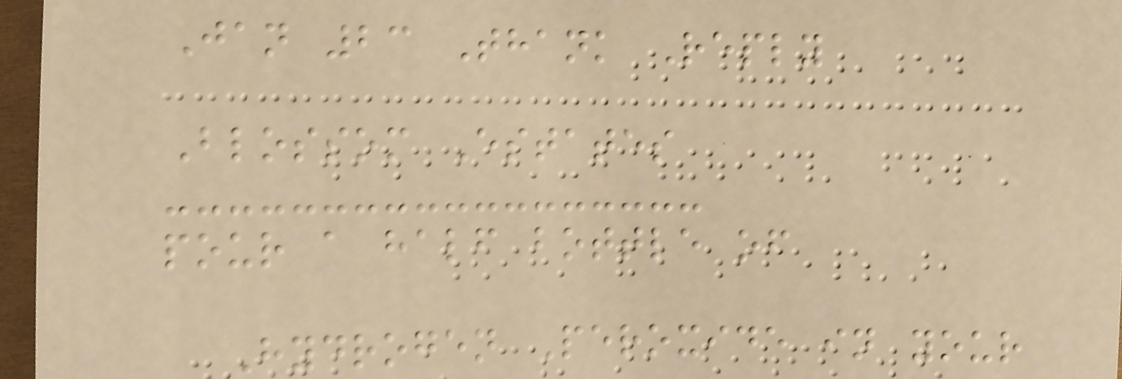Jan 23 Thank Reply
Blossom Estates
pour a half bottle of
Hydrogen Peroxide in your
